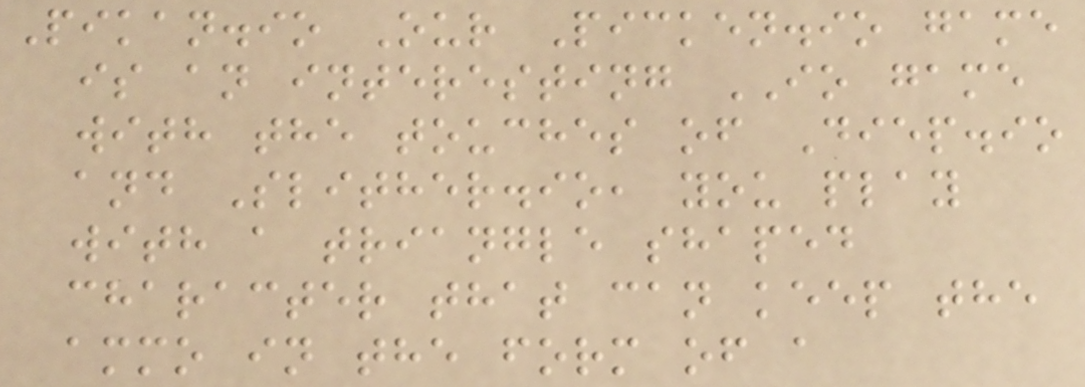Pikan.io Our Picken.io game
is an interesting IO game
with the touches of Diep.io
and Slither.io, you play
with a triangle shaped
character that can keep the
ammo in the form of a
